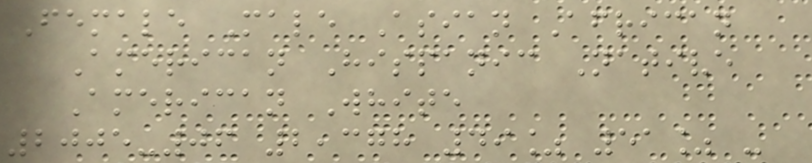Female Male Asian African
American Hispanic Native
American White
2005-06 2,378 49% 51% -
